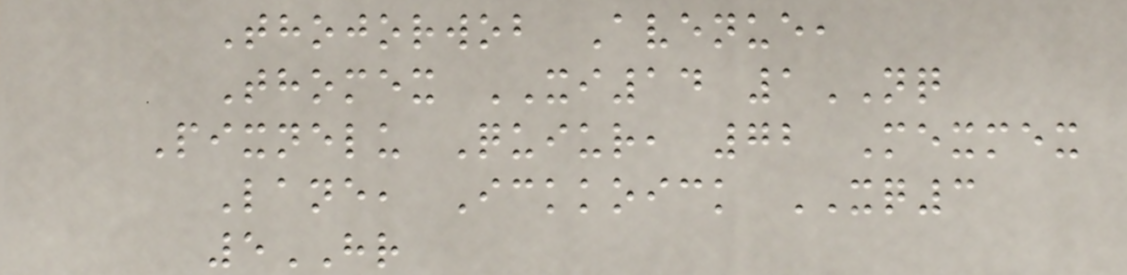Thojorwob Avenue,
Thomex XI14 1NQ
Pixnelu Quiur, 72 Mexmex
Lane, Ickkoick XQ3
5HR
